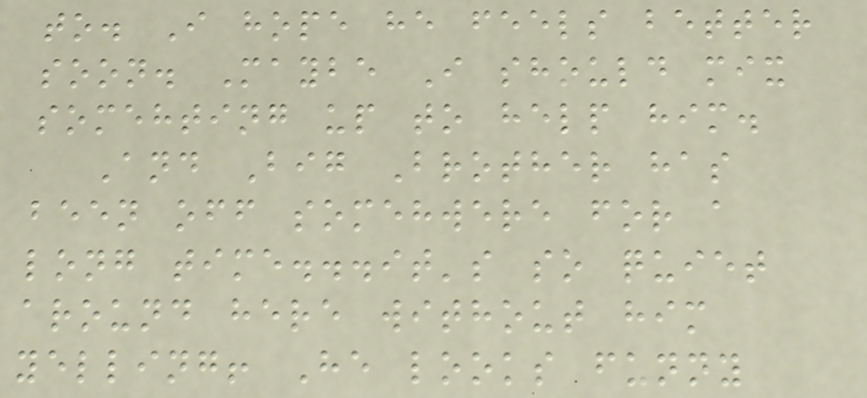to. I hope he feels better
soon. Maybe I should mix
somehting up to help him.
And Big Brother has
been off somehwere for a
long time...it's so quiet
around here without him
yelling! He looks funny
